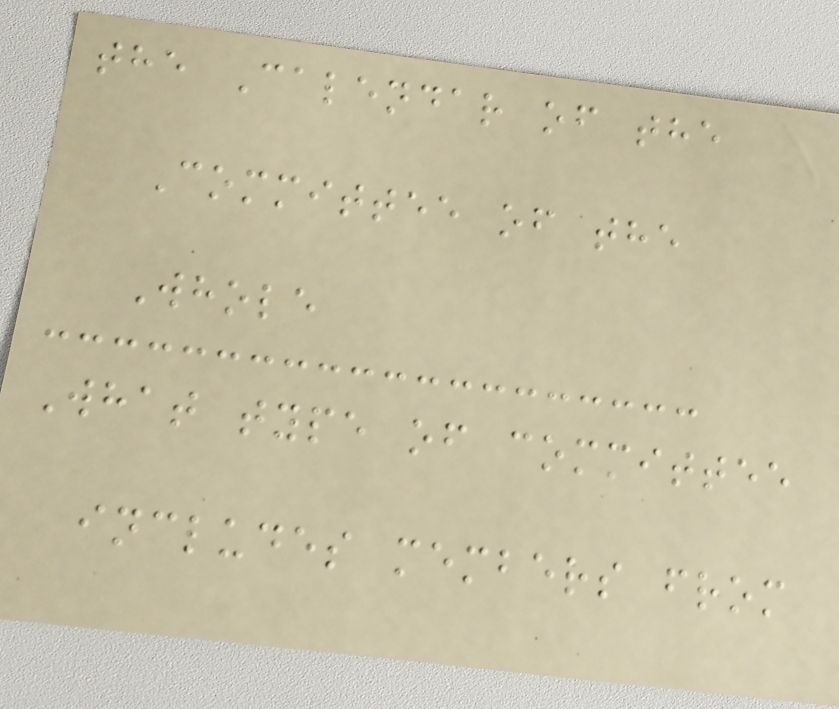the Calendar of the
Committee of the
Whole
What type of committee
includes members from
